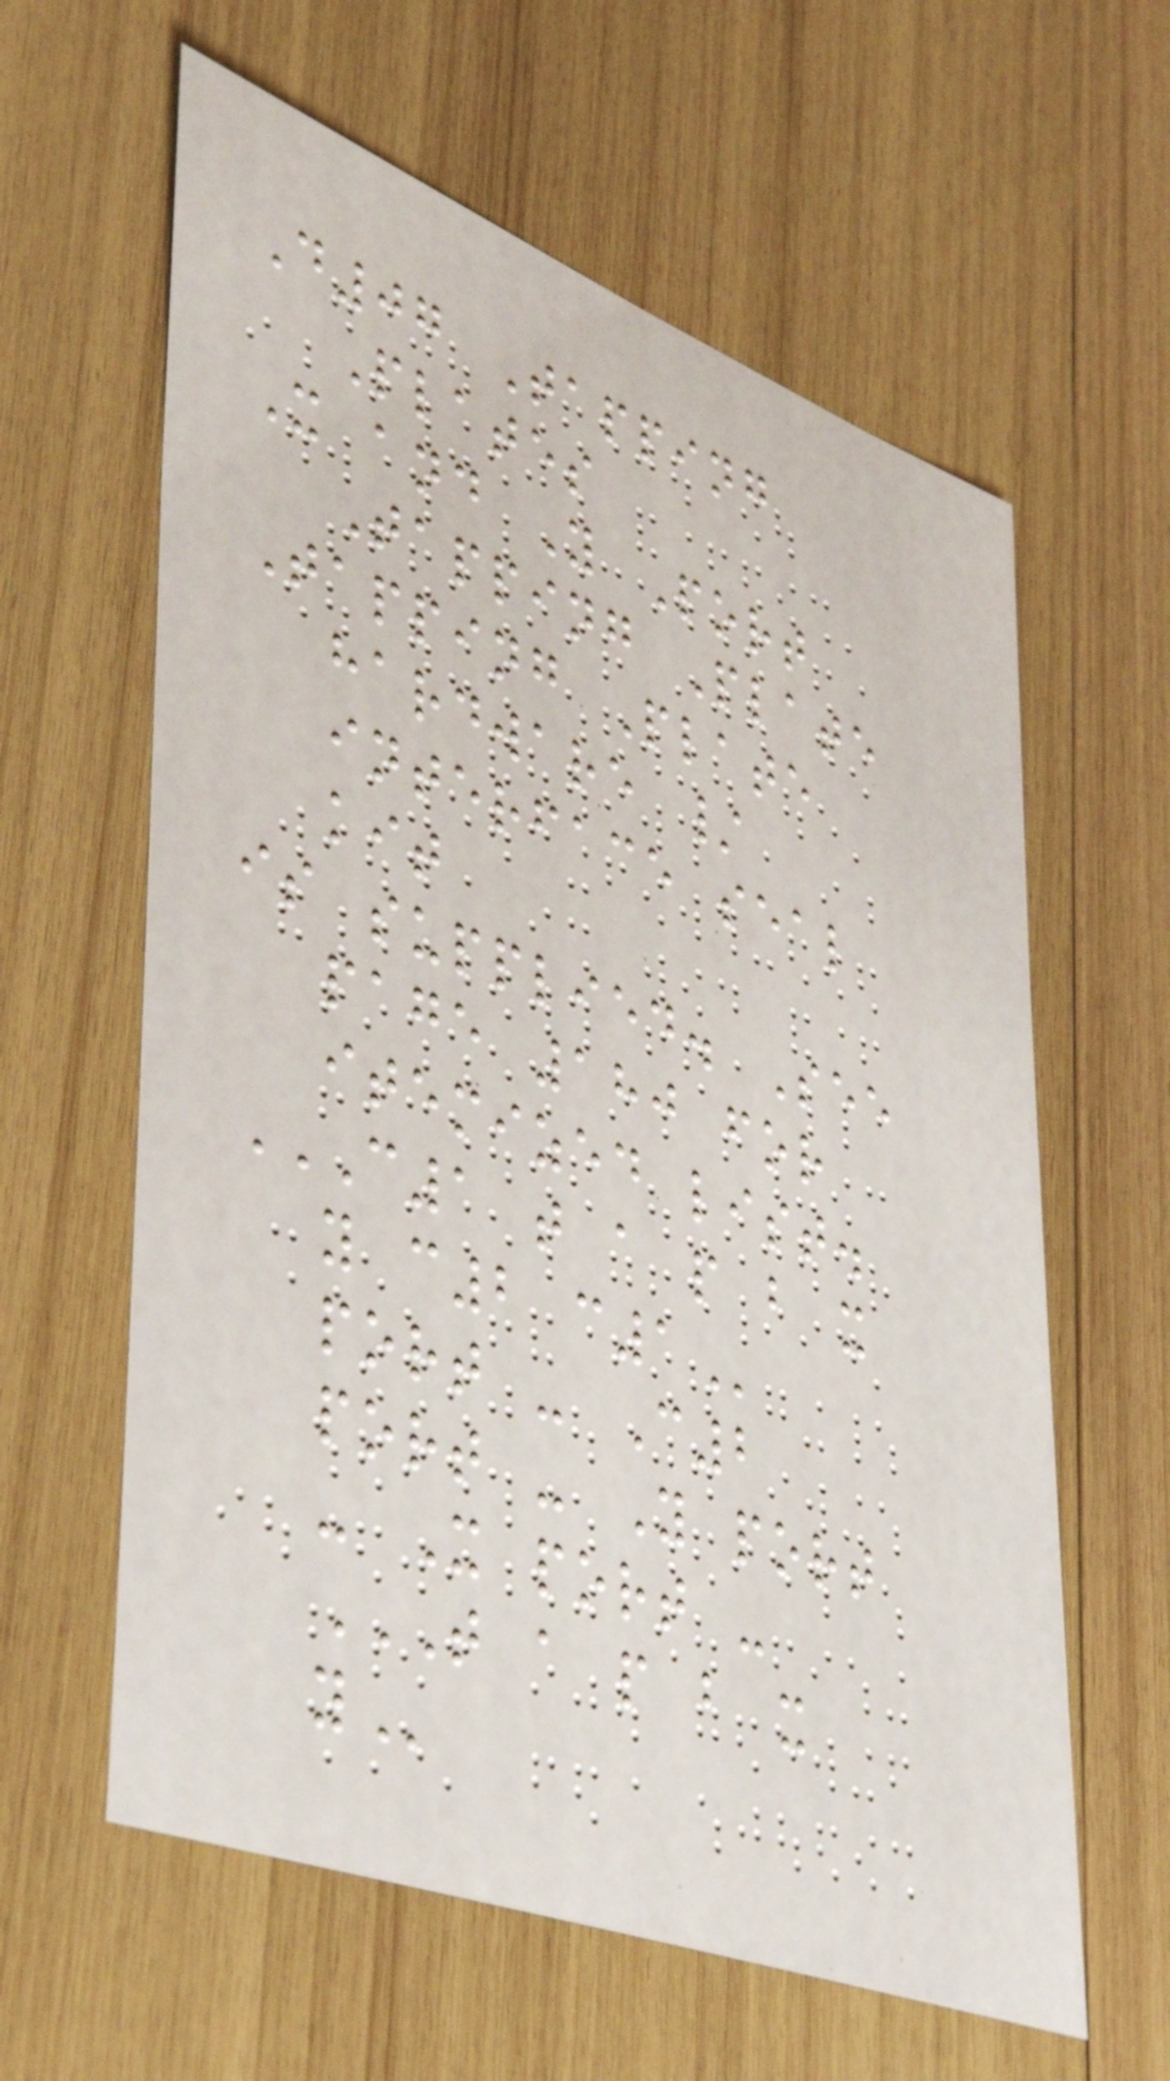D07 Tapping
Plates
X and Y Port
Tapping Plate
Tapping Plate
hardware /
interface seal
kit
is supplied. See
page 180 for
itemized list.
C1 T A P B X
Y C2 C1
port - C2
port - Y port
- X port -
T A P B X
Y
